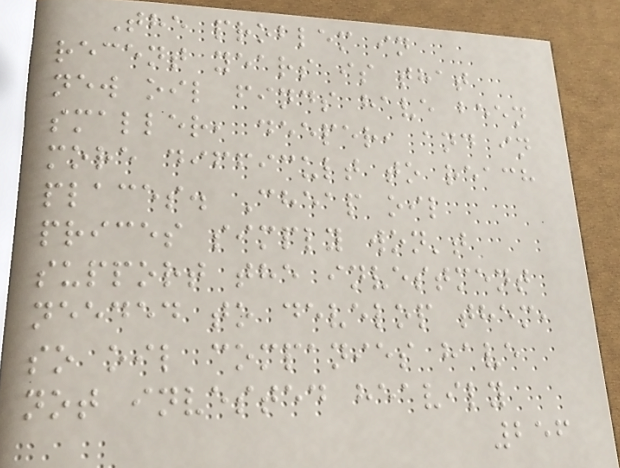The problem in
recent years is that
new oil finds have been
smaller, deeper, and in
more difficult to reach
places. Cheap oil
prices simply won't
support the investment
needed to develop them,
so oil companies have
not invested heavily
256
